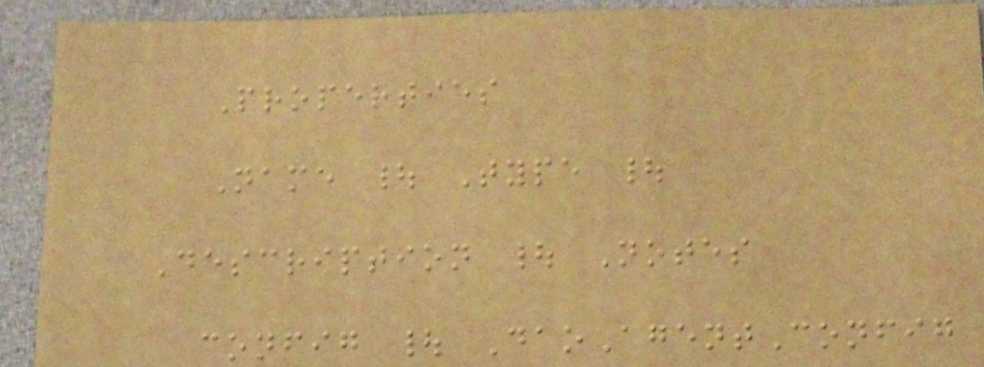Properties
Name | Type |
Description | Notes
config | DaoAgentConfig
